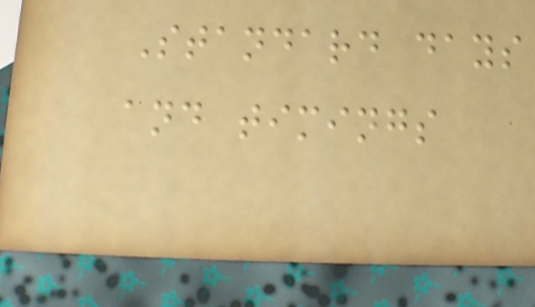Standard days
and timings
